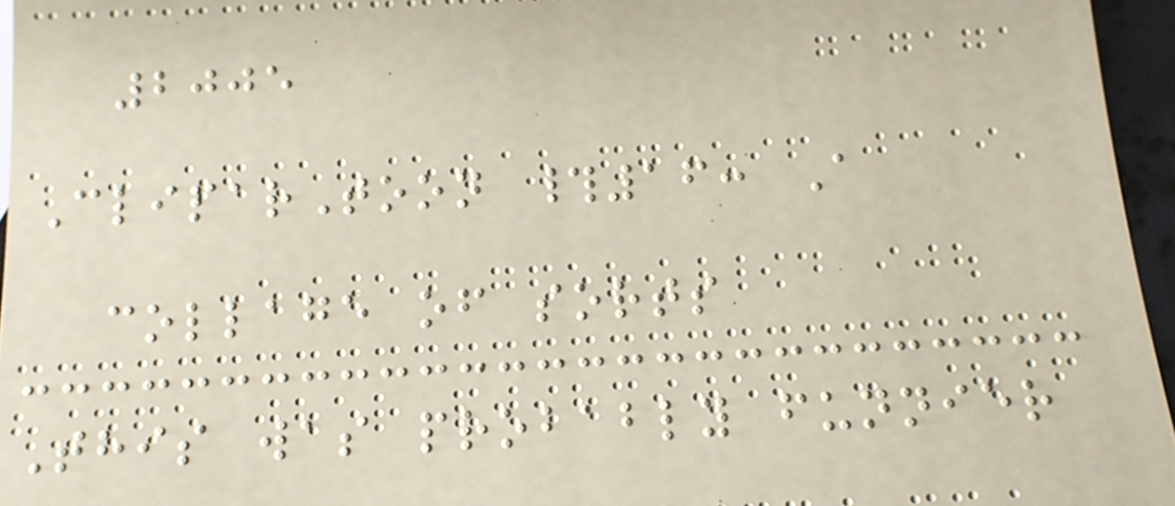2005
CliparToon #16: A
collage of sorts
This was probably funnier
